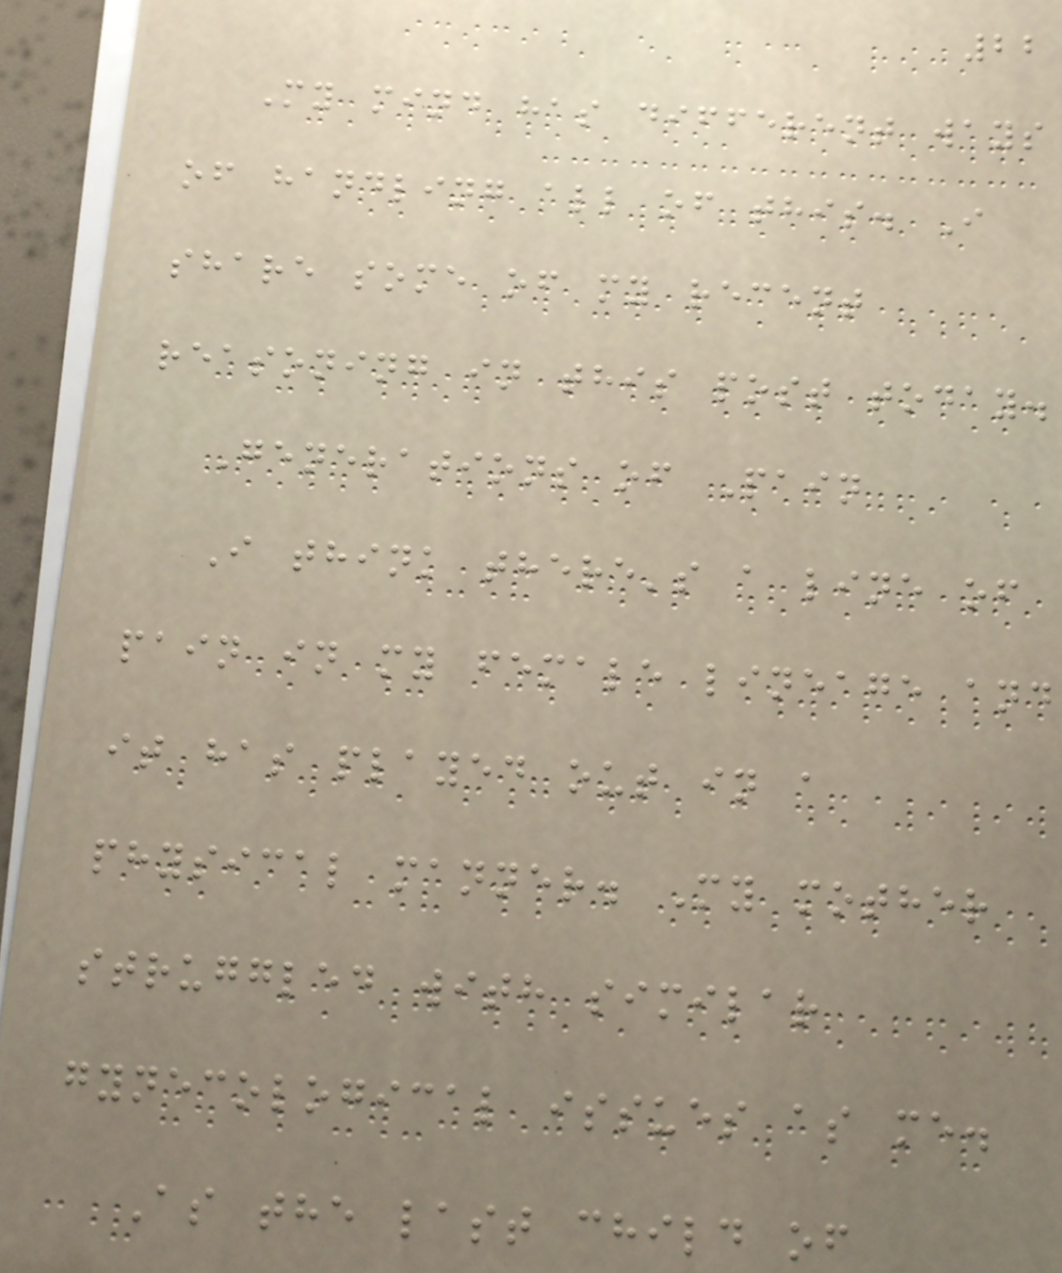22
My mind has different ways
of handling all of this. I
share some of my recent
reasoning in this post today.
Generations of Pain
I think there's a line of
pain in my female lineage and
it has played out in a
physical manner. My mother
struggled with similar
gynecological issues as me.
As the last child of
